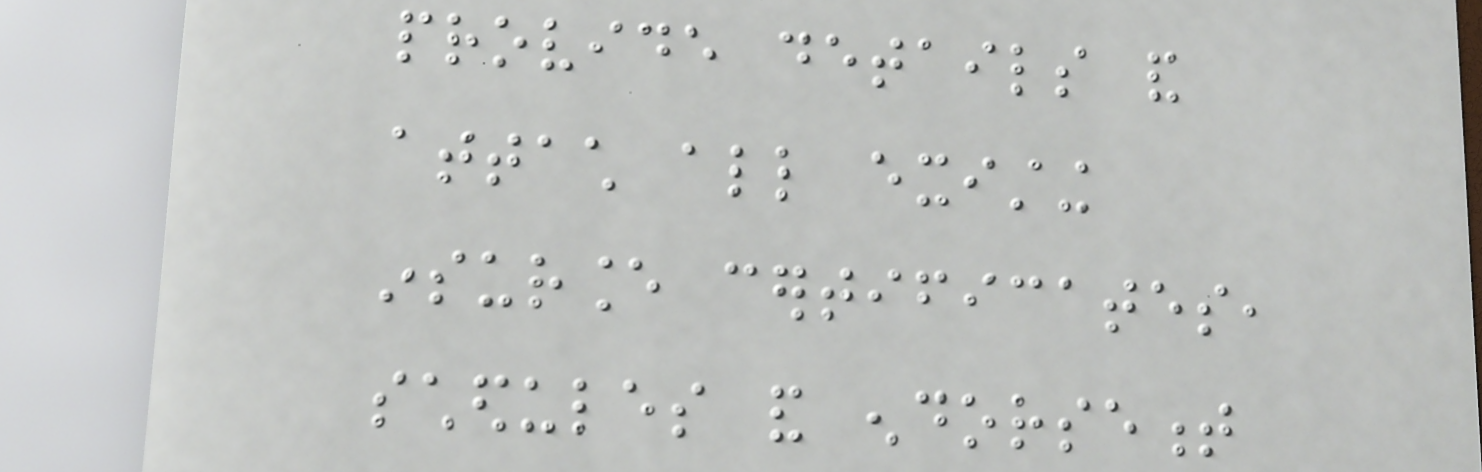provide details and
attach all existing
insurance certificates,
schedules and endorsement
